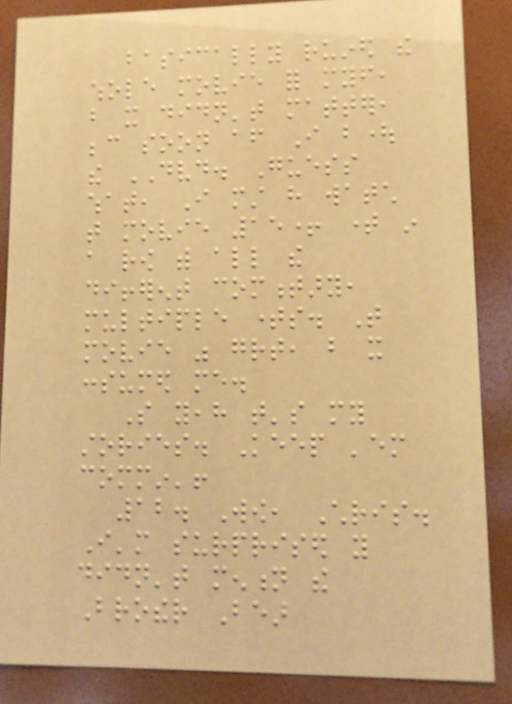basically ruined the
whole movie for myself,
but it didn't matter,
because soon after I bought
the DVD. Guess
what, I must have watch
that movie 15+ time in
a row with all the
different commentary,
multiple times. That
movie was great, but it
consumed me.
So yeah that's my
stories. Keep 'em
commin'!
12. Wow, Chris.
I'm surprised you
didn't mention the
Brother Bear
